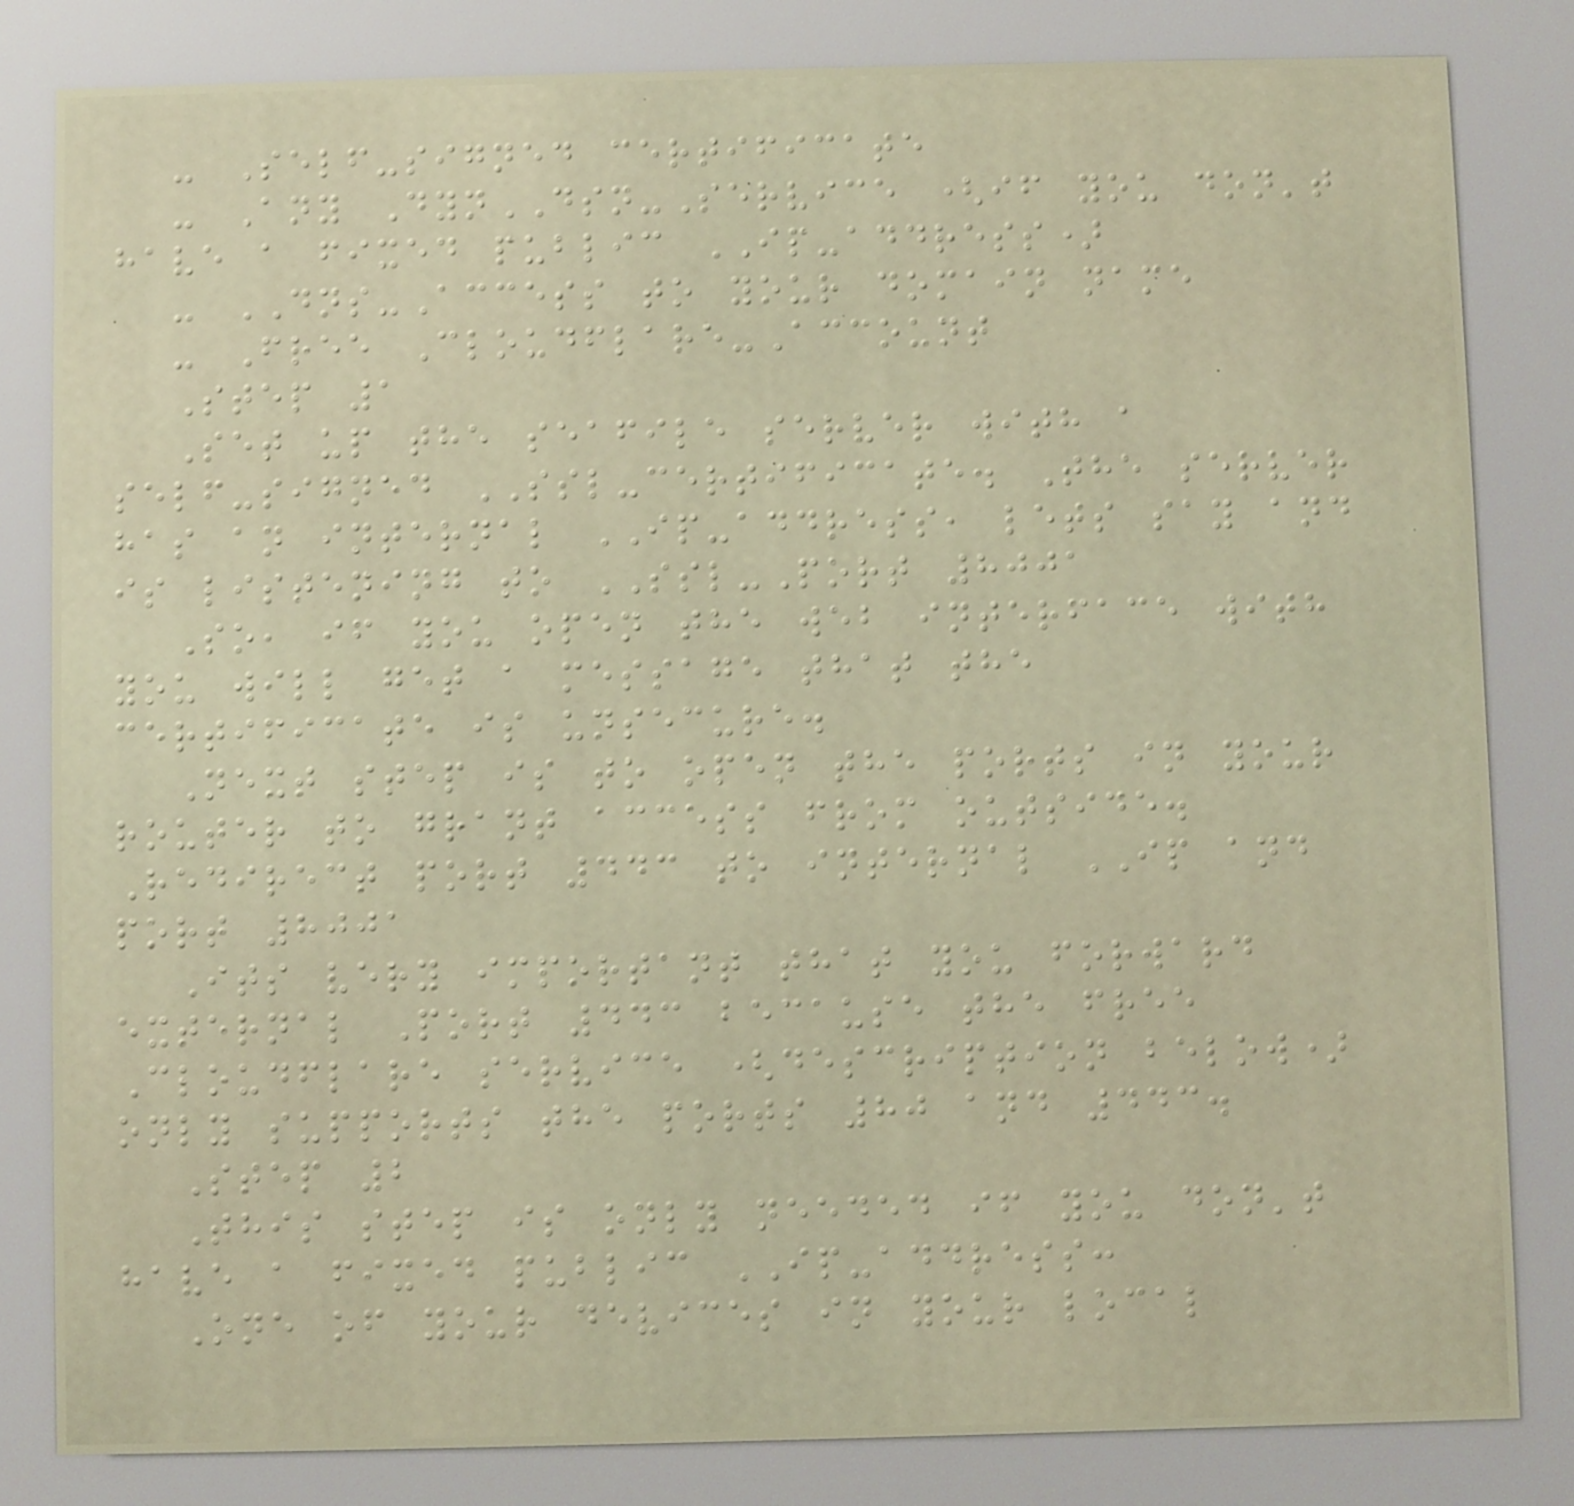- Self-signed certificate
- Any DynDSN-Service (if you don't
have a fixed public IP-address)
- DNS-Access to your domain name
- Free Cloudflare-Account
Step 1
Set up the seafile server with a
self-signed SSL-certificate. The server
has an internal IP-address, lets say and
is listening to SSL-Port 8001
So, if you open the web interface with
you will get a message that the
certificate is unsecure.
Next step is to open the ports in your
router to grant access from outside.
Redirect port 443 to internal IP and
port 8001
Its very important that you forward
external Port 443 because the free
Cloudflare service (description below)
only supports the ports 80 and 443.
Step 2
This step is only needed if you don't
have a fixed public IP-address:
One of your devices in your local
